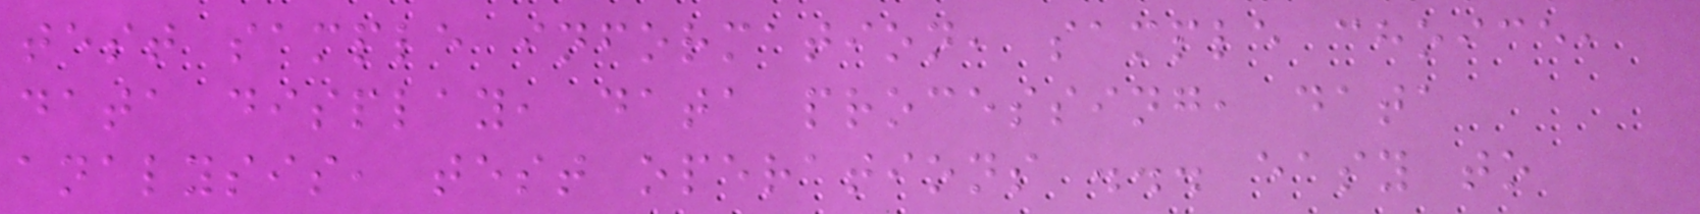test sample information, sample choice,
data display, data processing, data
analysis, test operations ... easy to
